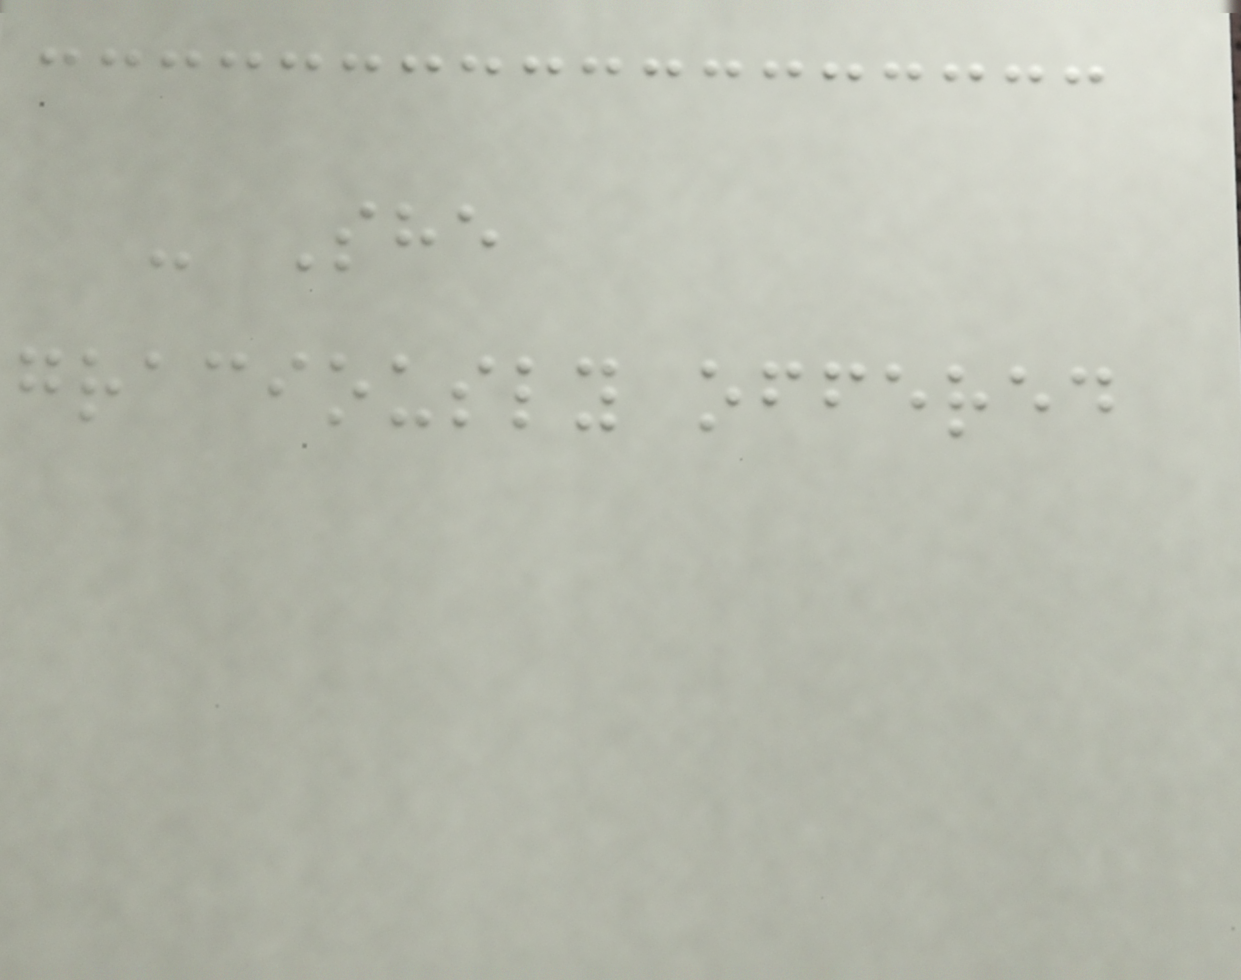- She
graciously offered
